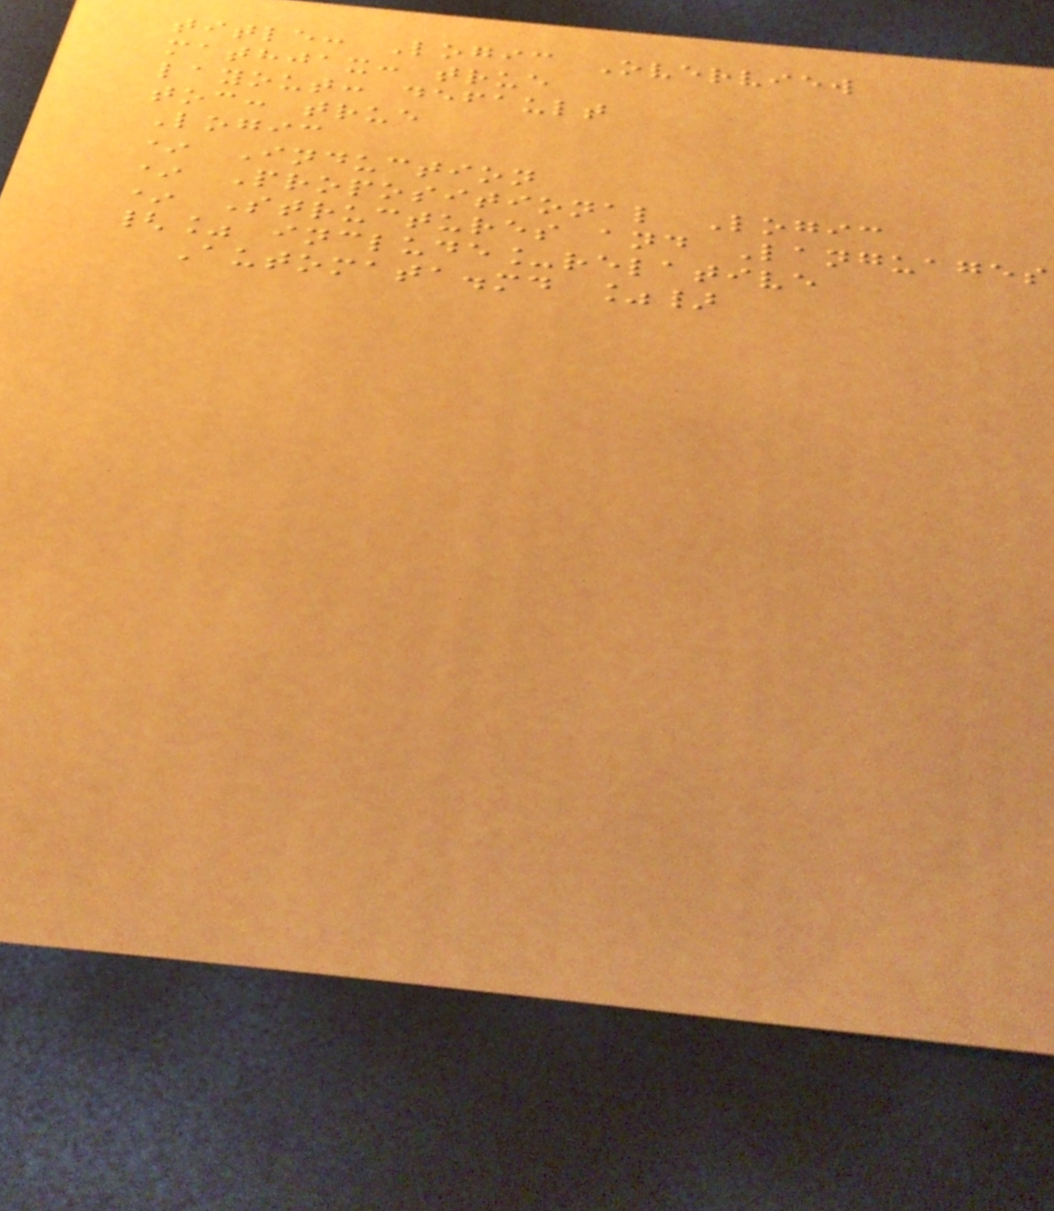title: Logic Overview
mathjax: true
layout: default
toc: true
Logic
* Induction
* Propositional Logic
* Structures and Languages
{% include_relative
Automata.md %}
